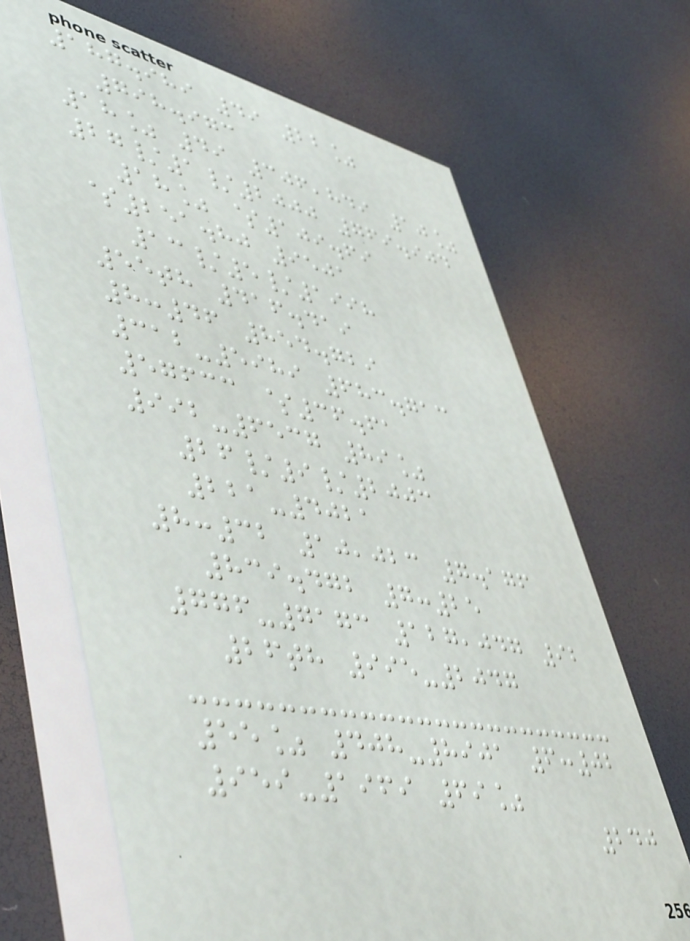187.989 49 22%
798.973
18% 49 306,849 10%
27/1/2000 769.904
18% $109.69
$251.80 9501
13/5/1998
55th 416.419
8:46 854.729
312-5989 683.713
57633 $36.61
992-6537 89%
26/9/2003
221-4021
8:32 10,023 7.176
839.472 7:25
776-7173 127,047 92
26th 995-2047
55% 408-8901 6:02
959-1969 69%
240
